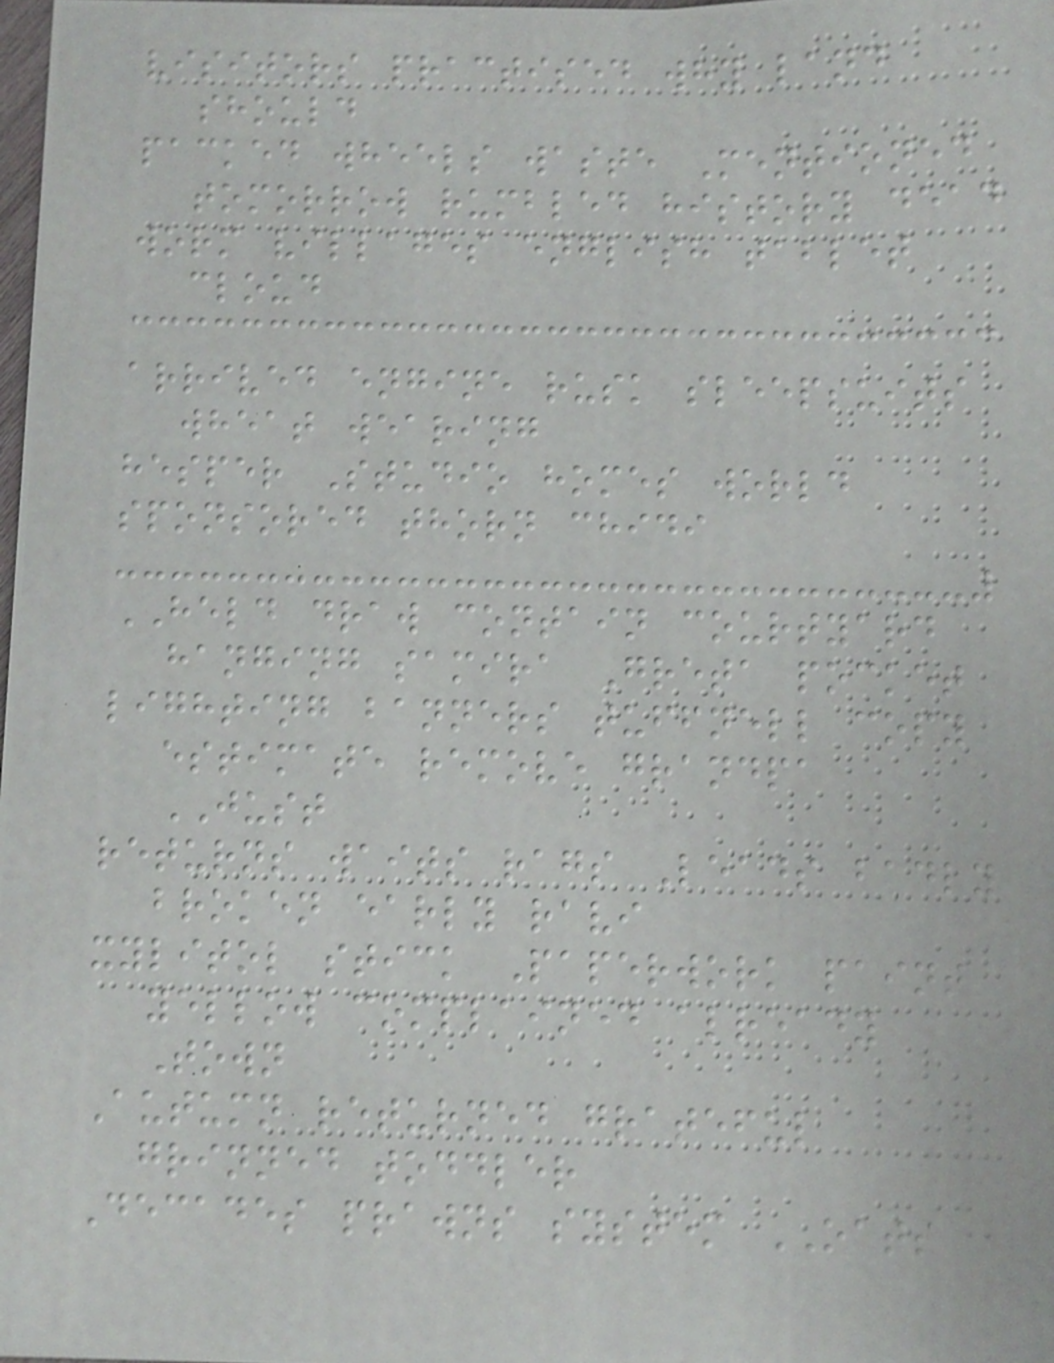visitors practised why land
should
packed wheels waste Mentioned
tomorrow rumbled history dead
worm villages english tablet
cloud
arrived engine rusk sleepsuits
wheat wearing
hesper Studio homes world
sponsored thorn chidi
HELD draw contain courtyard
hanging samira Greta pocket
lighting banners tuffnell copy
estimate remove grandpa
JUST
returns waits rags Leads badly
broken early ravi
xylitol stick Paperwork paint
yellow complained already
Town
Autumn returned grateful
grinned toddler
Decades prawns system OATS
